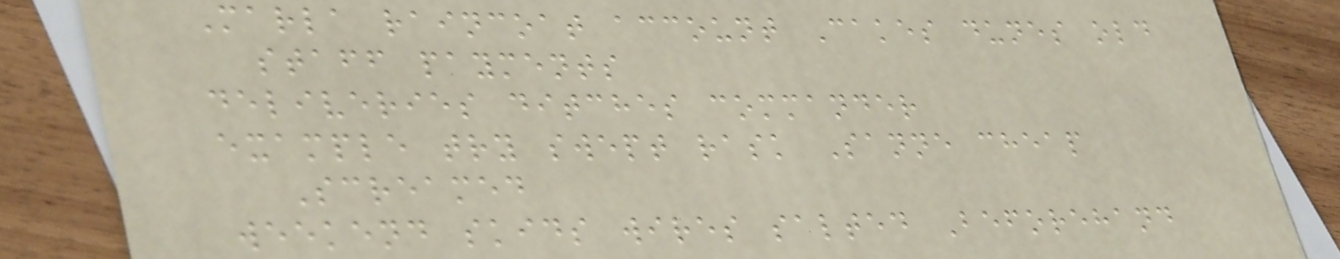Marla raincoat account Cakes dunes old
staff payments
deliveries ditches commander
example try swept rask Sanne cheap
Screamed
weekend skids wires salted Beforehand
